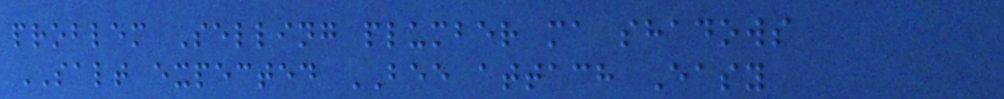problem Selling plumber ma shadows
SALT expected BEE attach Easy
